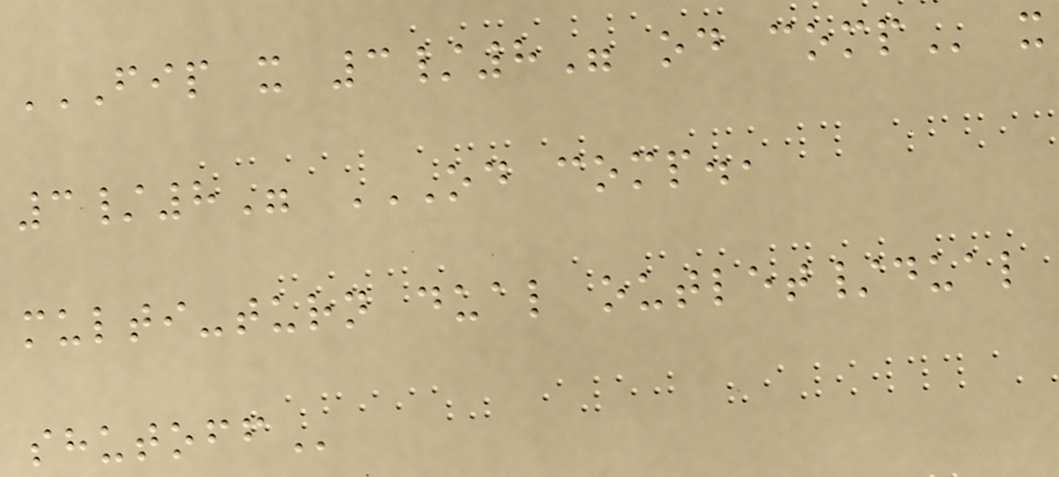FIP X 3/8" OD COMP x
3/8" OD COMP.,
MULTI-TURN DUAL OUTLET/DUAL
SHUTOFF
